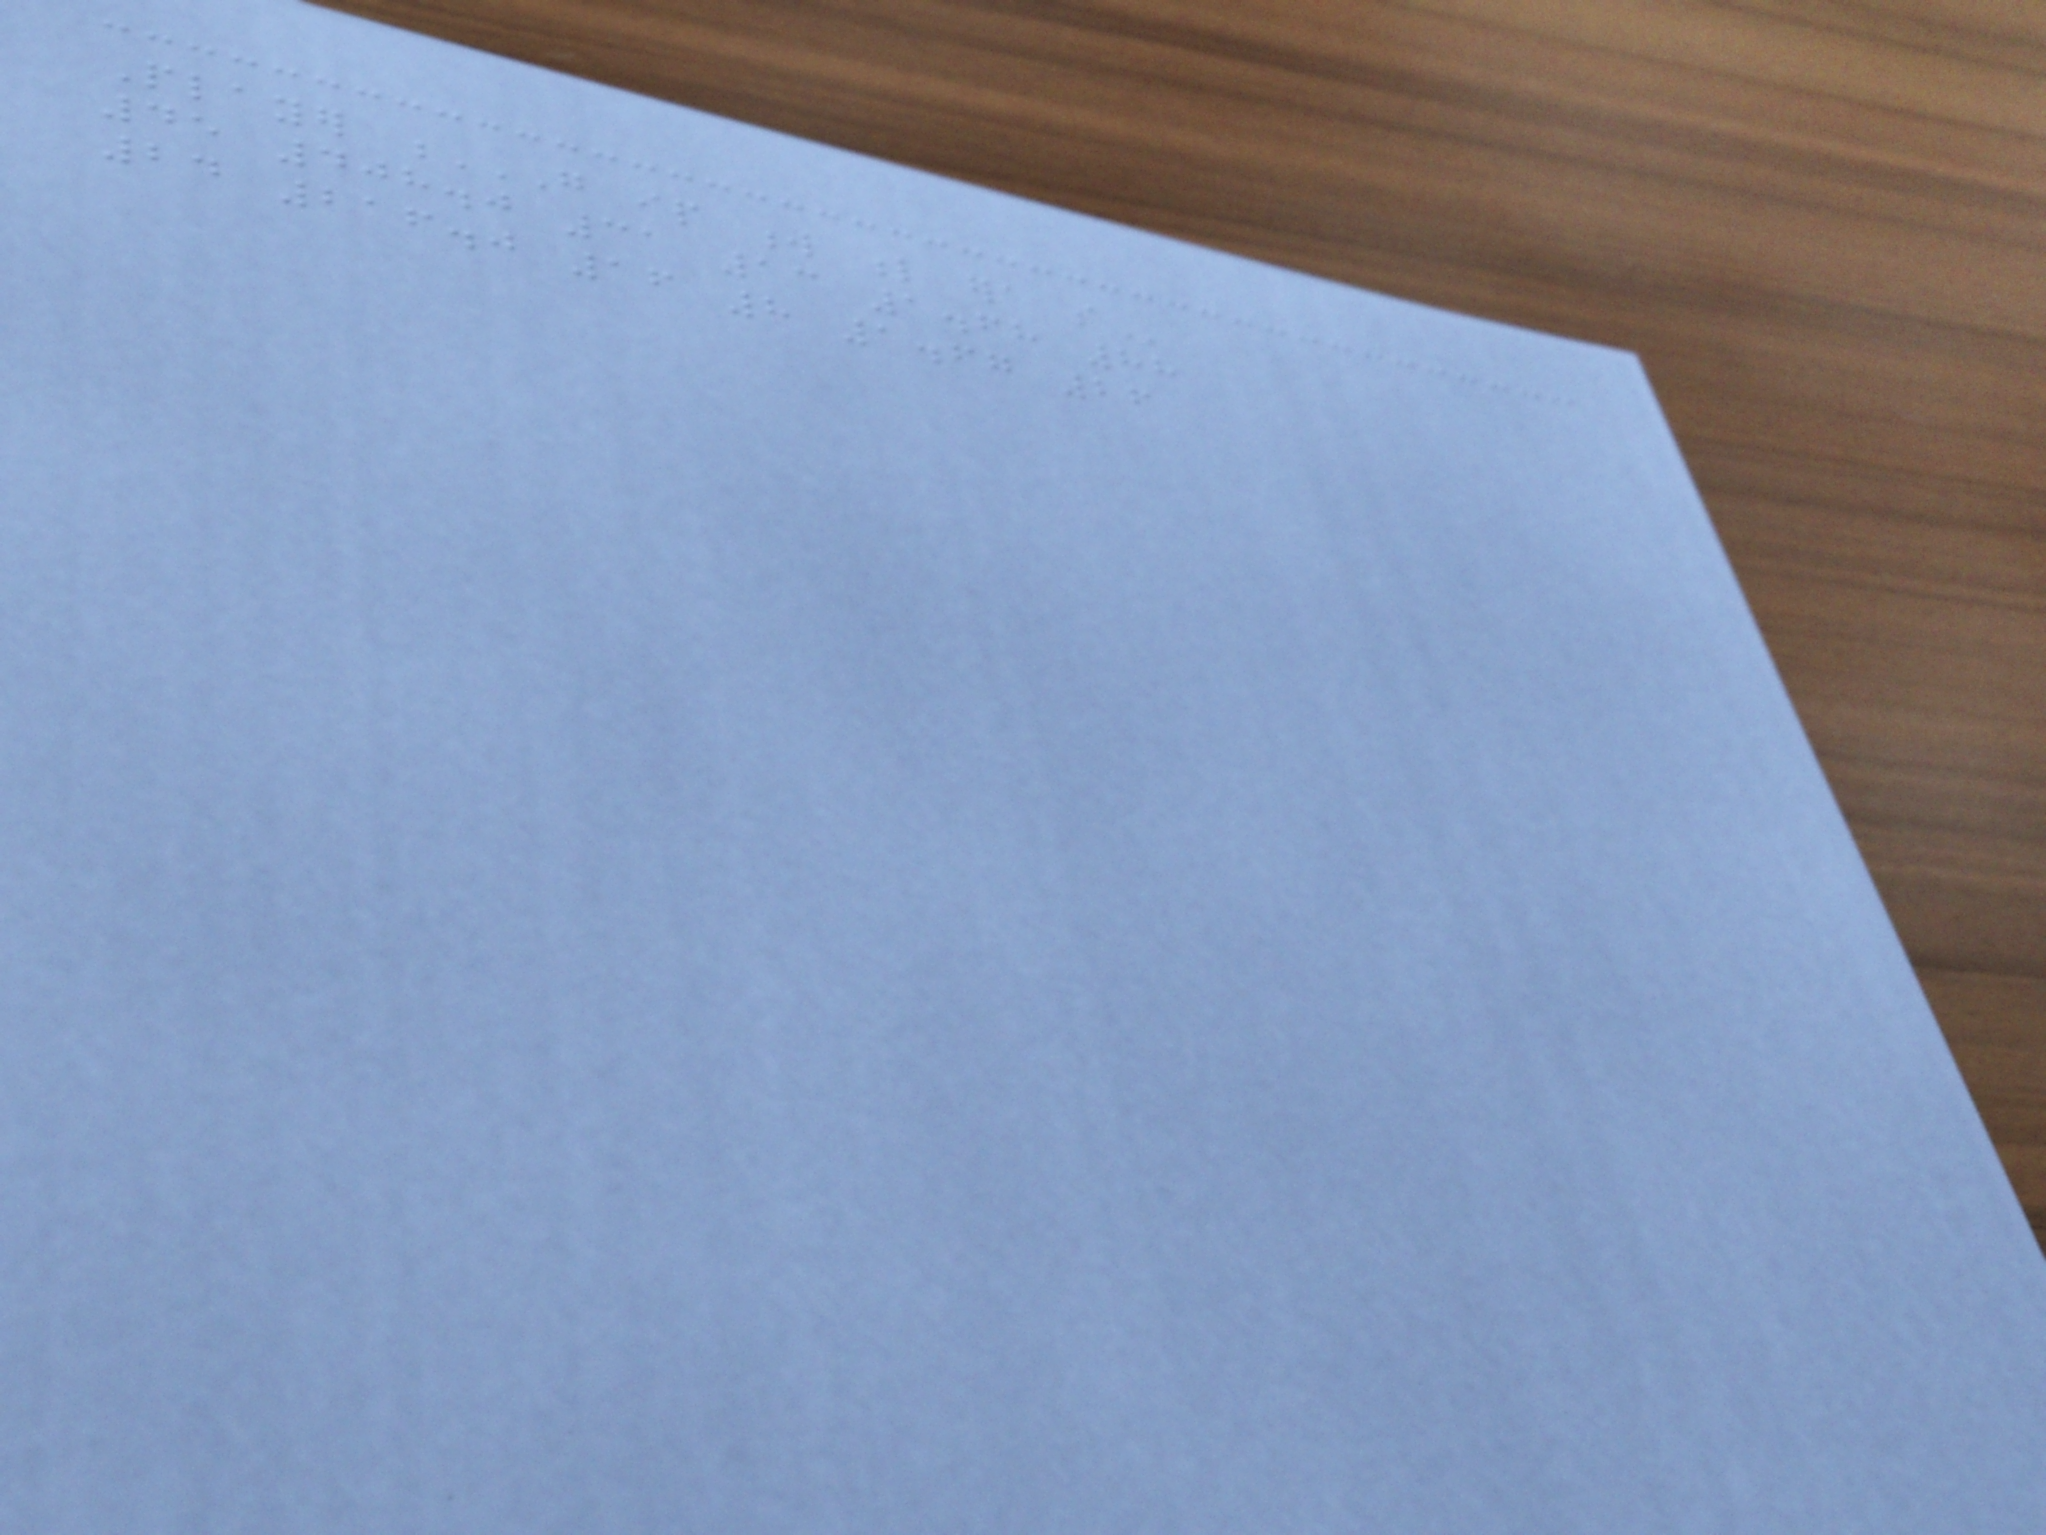Player G IP W L ERA SO
45 408.0 31 13 1.68 88
24 216.0 16 8 1.67 26
